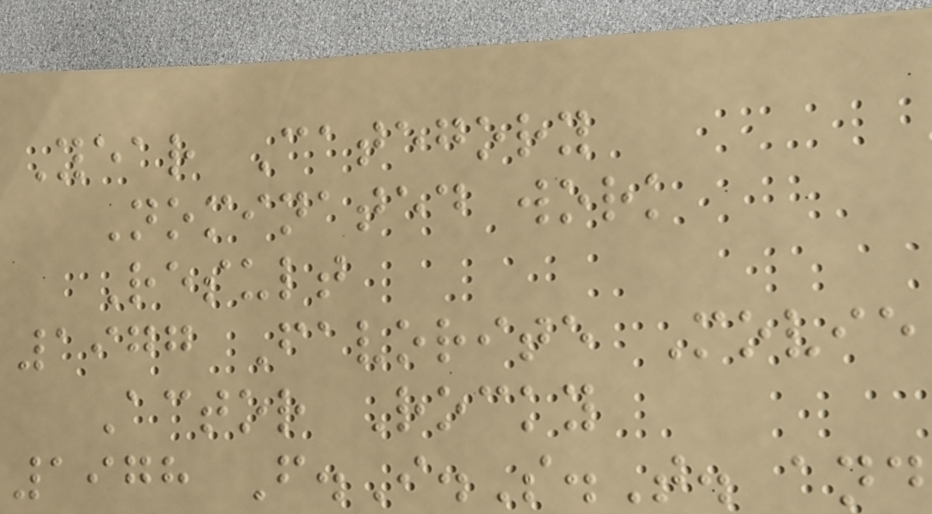Year Category
Nominated work
Result
1977 Favorite Movie
Actor Rocky
1978 F.I.S.T. and
